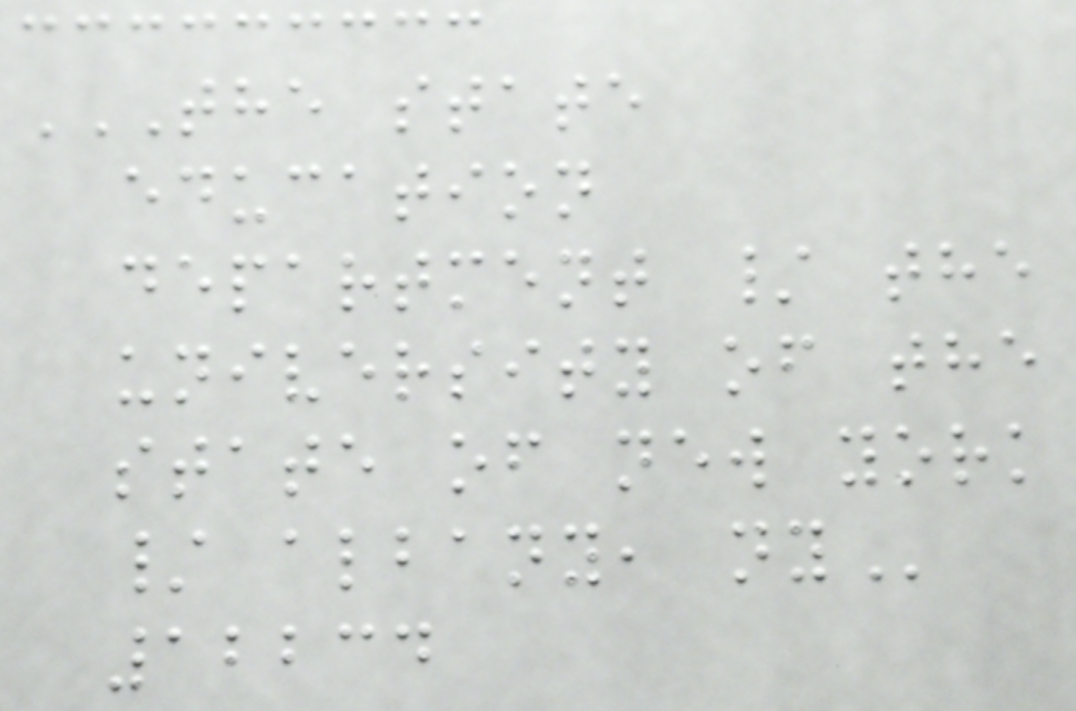THE STATE
EDUCATION
DEPARTMENT / THE
UNIVERSITY OF THE
STATE OF NEW YORK
/ ALBANY, NY
12234
